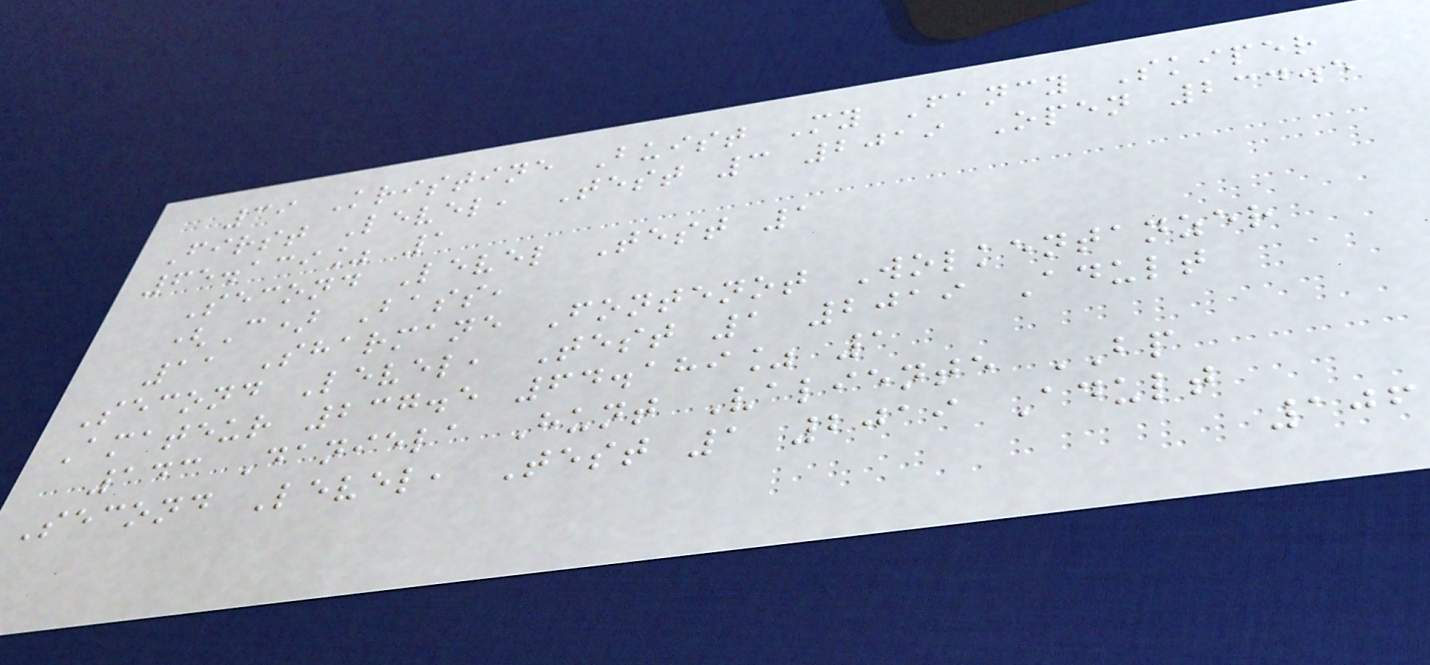39 Kristine Buist My Fancy Skiper
First Level, Test 3 2019 Open 234.5
65.139% 1
Second Level Test 1
(C) Bass,
11 Sharmane Fontenot Wolkentanzer
Second Level, Test 1 2019 Adult
Amateur 237.5 64.189% 1
143 Daniela Hunt Valiente BP
Second Level, Test 1 2019 Adult
106
